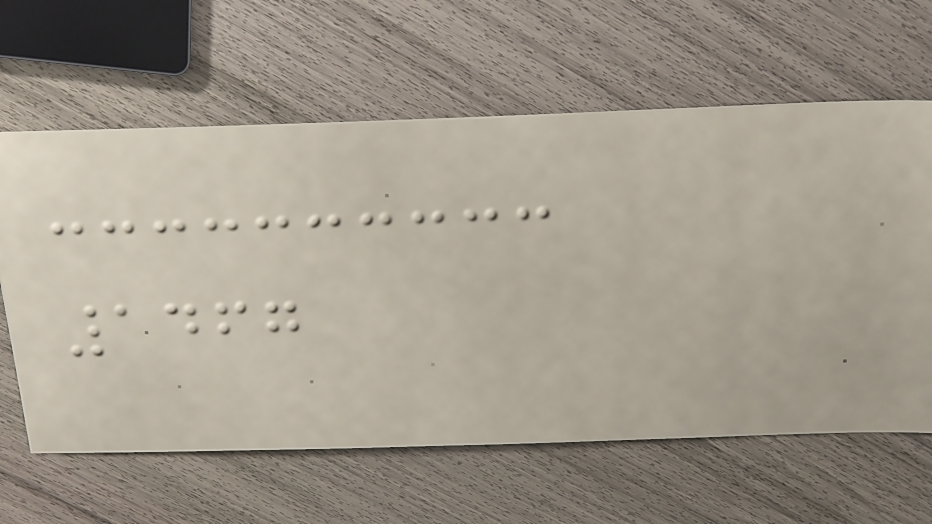1467
